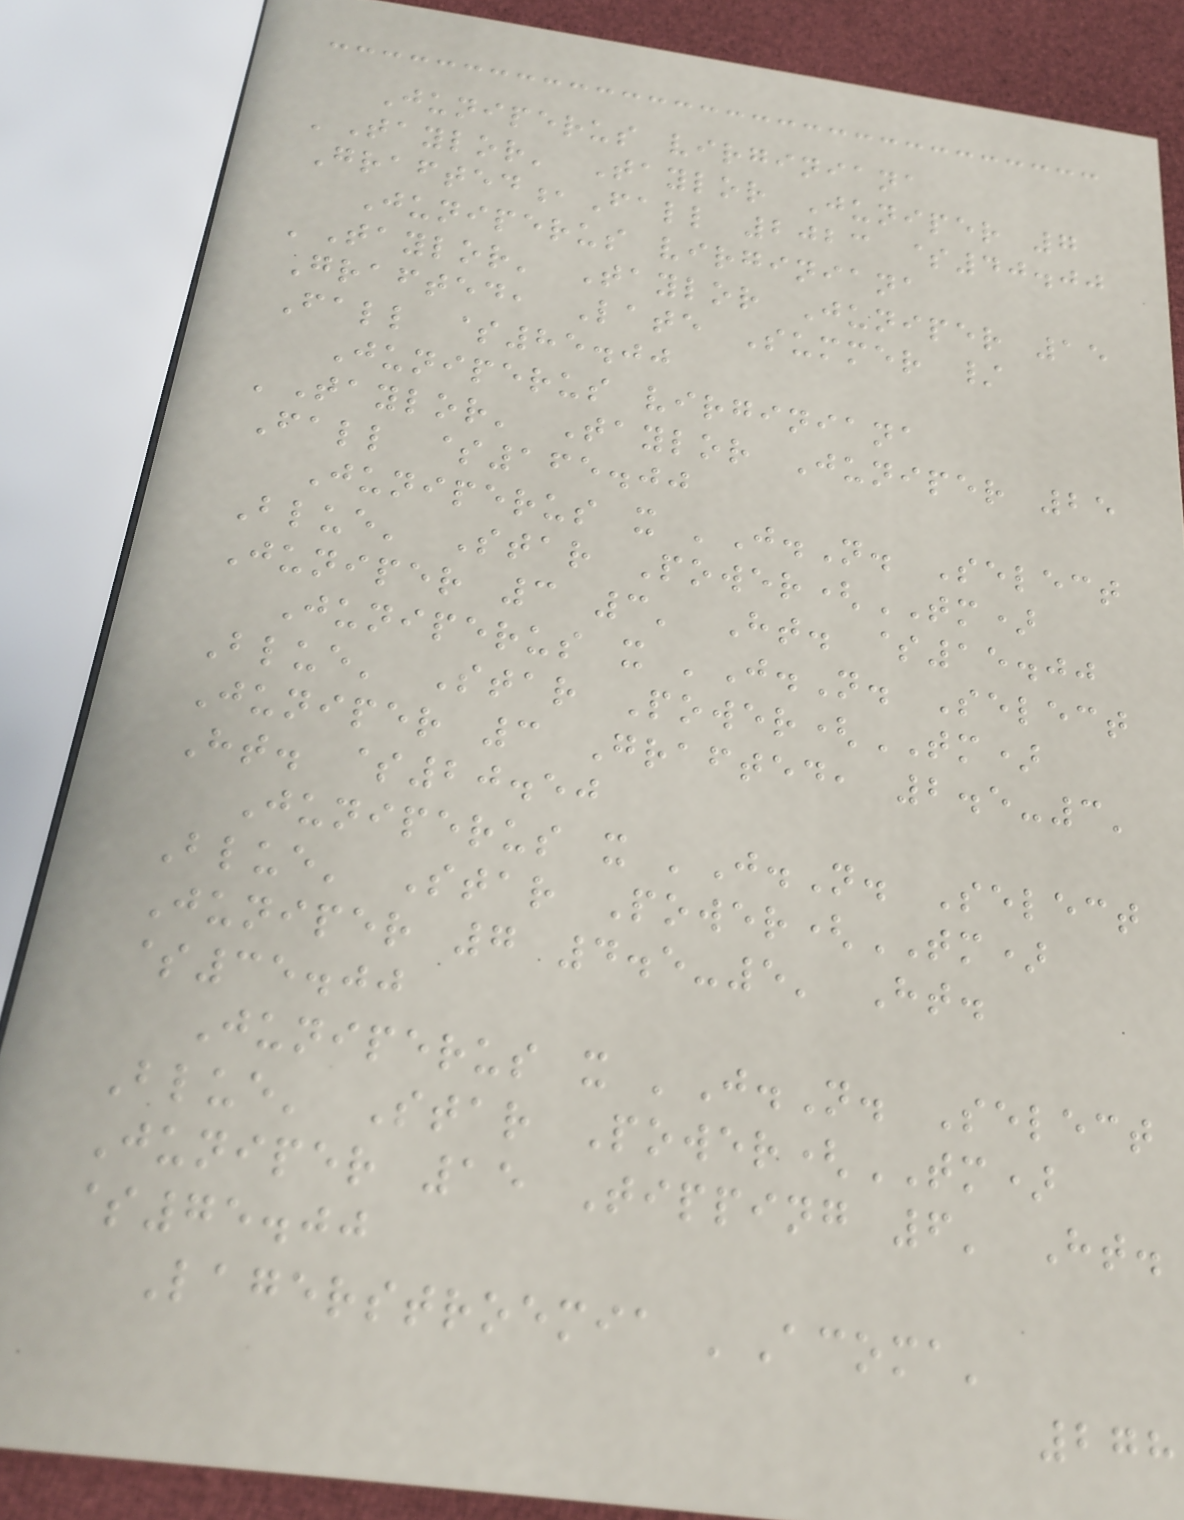Juniperus virginiana
'Taylor' Taylor Juniper 7
Grafted,Fall 2023 $40.00
Juniperus virginiana
'Taylor' Taylor Juniper 15
Grafted, Late Summer /
Fall $85.00
Juniperus virginiana
'Taylor' Taylor Juniper 25
Fall $165.00
Juniperus x 'J.N. Select
Blue' Star Power(TM)
Juniper 3 3' Ht. $15.00
Juniperus x 'J.N. Select
Blue' Star Power(TM)
Juniper 3 Grafted, 2.5-3'
Ht. $20.50
Juniperus x 'J.N. Select
Blue' Star Power(TM)
Juniper 7 4.5-5' Ht.
$35.00
Juniperus x 'J.N. Select
Blue' Star Power(TM)
Juniper 15 Tipping 6' Ht.
$75.00
Lagerstroemia 'Acoma'
278
